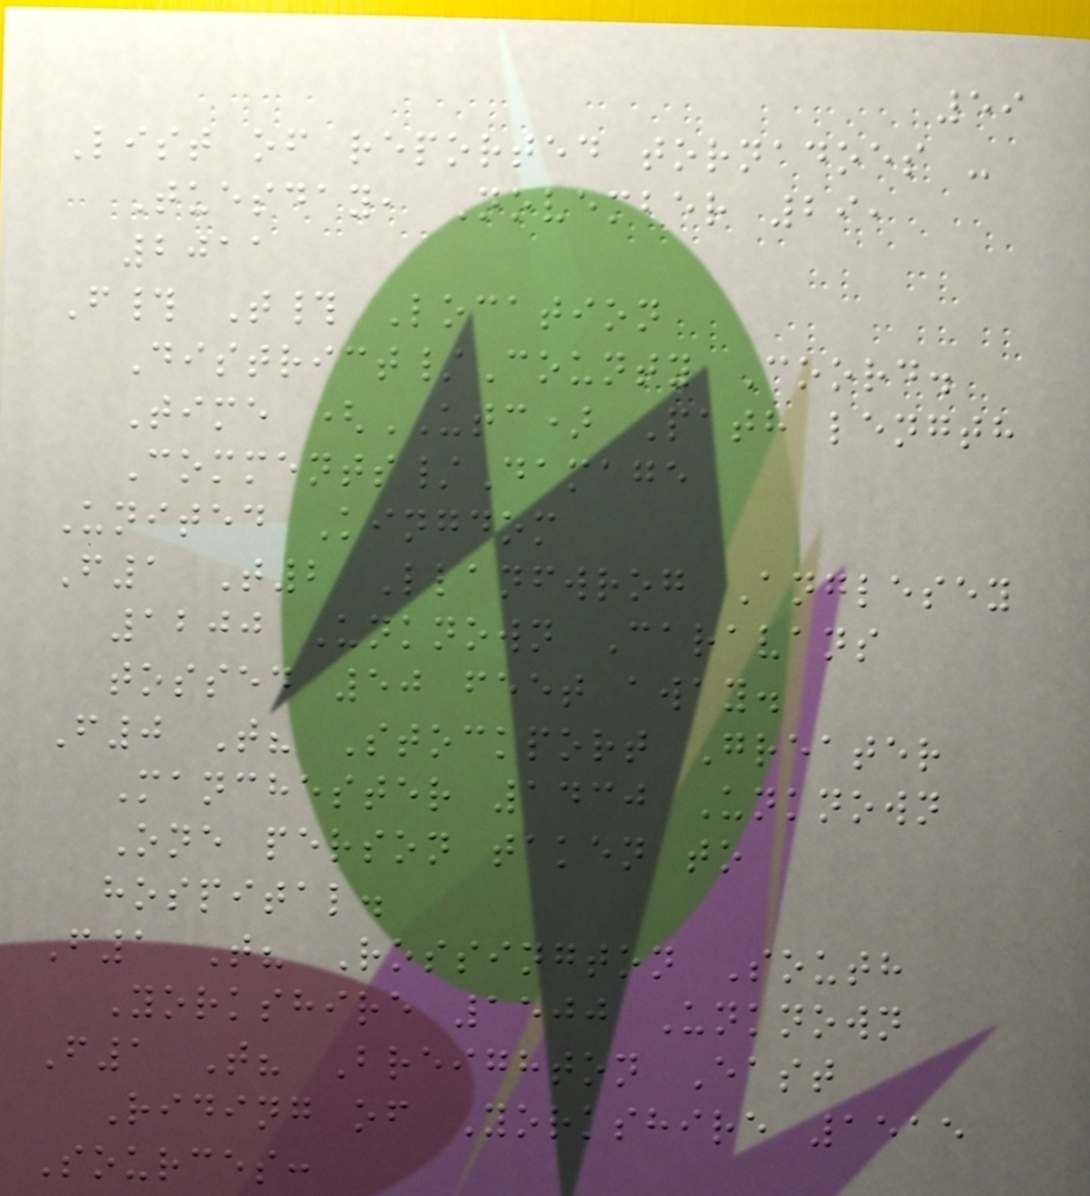59
List of reported tornadoes -
Tuesday, November 29,
2011
F# T# Location
District/County Coord.
Time (UTC) Path length
Comments/Damage
United Kingdom
F1 T2 Llanfwrog Anglesey
1200 Unknown Caravans
tossed 50 feet away.
F0 T? Stockport Greater
Manchester 1430 Unknown
One person taken to
hospital.
F1 T? Rossington South
Yorkshire 1500 Unknown
F1 T? Breighton East
Riding of Yorkshire 1515
Sources:
